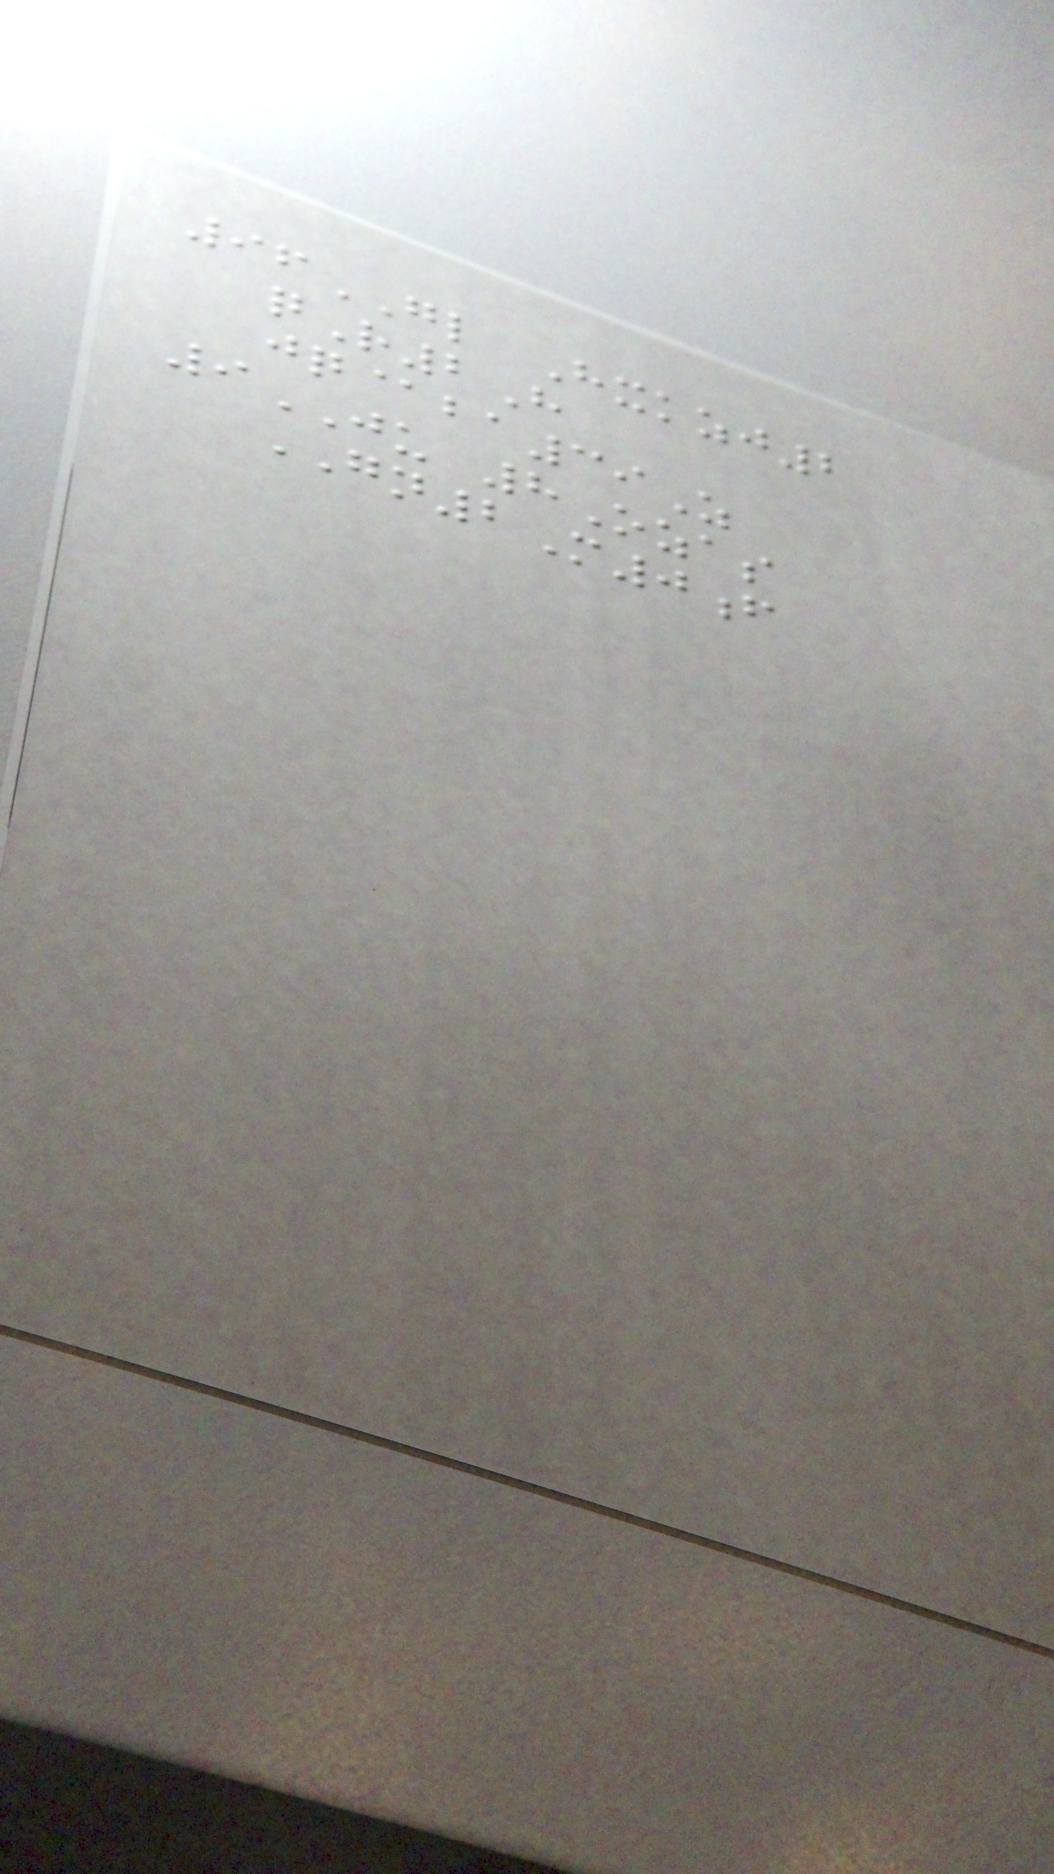96GL Hxkzj2
qR2H
jq@ba39Z
9JU 8Ozas
GN2M0f
